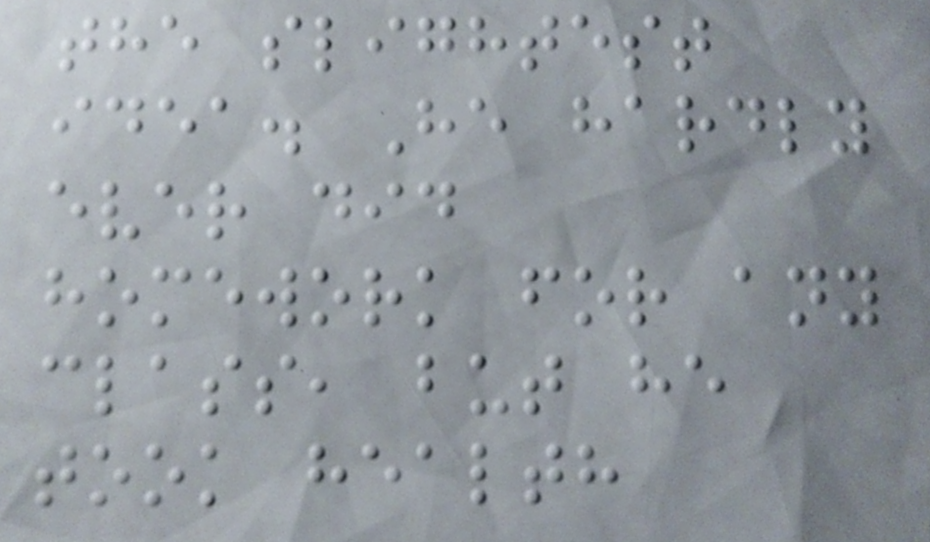the slightest
idea. He hardly
ever did
homework for any
class, but he
took health
